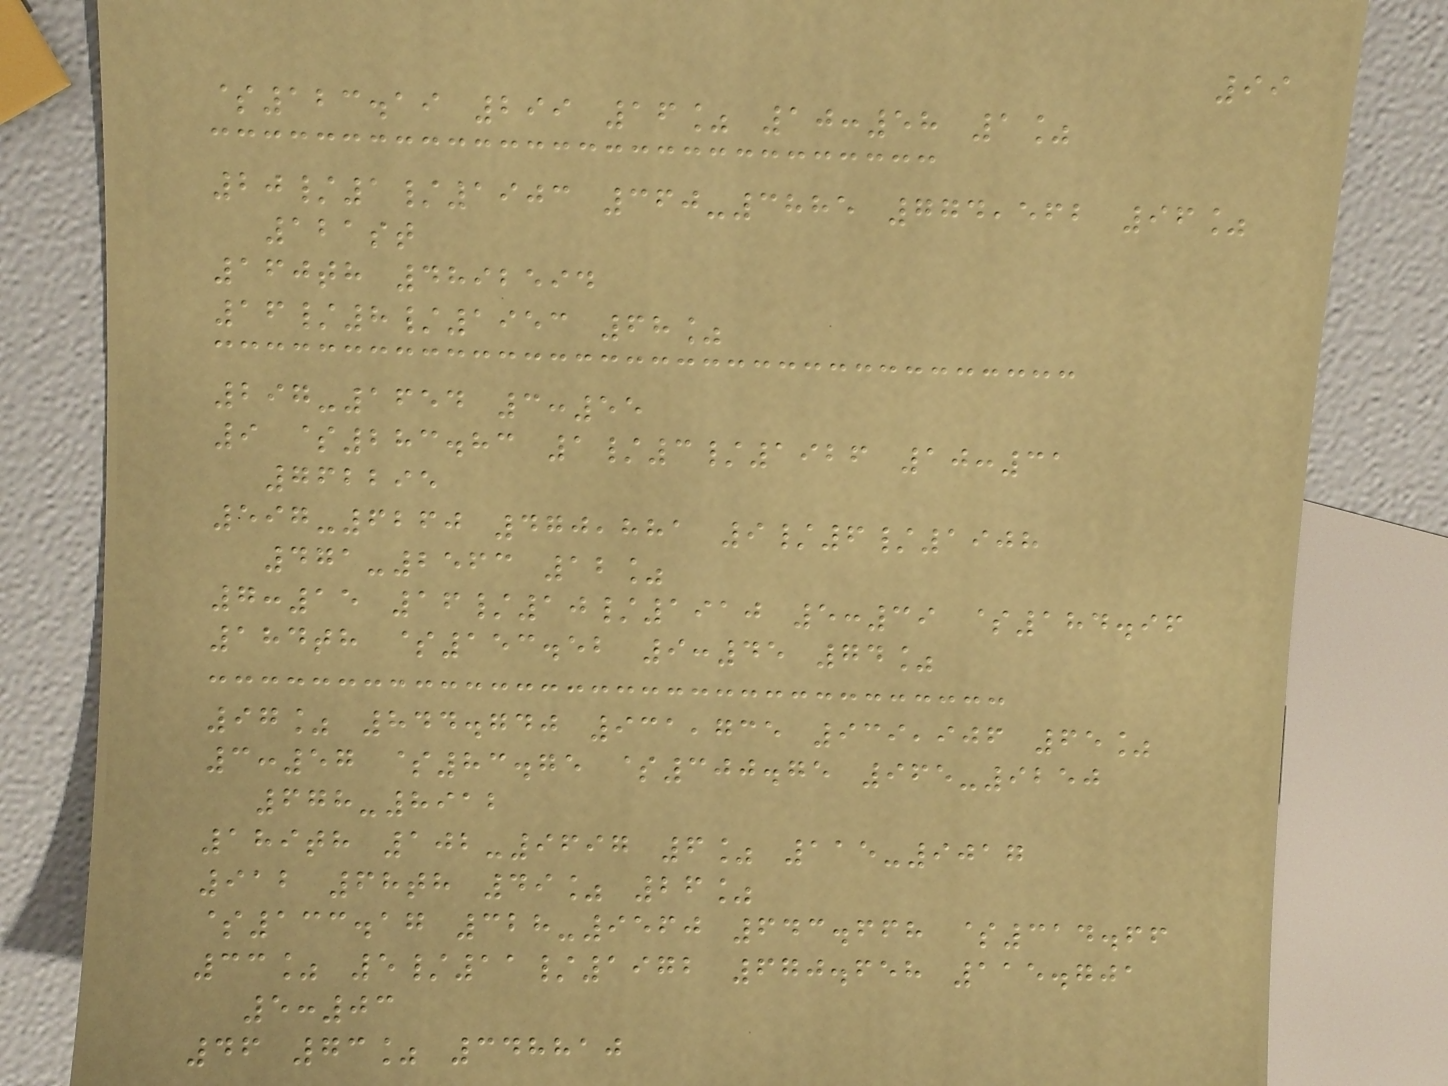99
$123.19 299 16% 10:58 1%
20/1/1903 360-3885 774,562 96%
121st
160th 4892594
16/8/1953 68%
297-1654 3:55
9 $283.83 1/3/1926 10:31
762295
597-6260 470,881 9/6/1908
471-2563 12%
7:15 16/10/1910 5:39 $184.96
184th $153.52 9:45 74%
97% 844.740 931,735 939,906 65%
3:57 $83.75 $300.75 965-9250
678-8912
189th 102-9697 6% 115-9017
912 68th 49% 26%
$133.17 328-9560 643.668 $314.66
33% 5/11/1972 670.658 115.701
5:03
46 73% 348810
